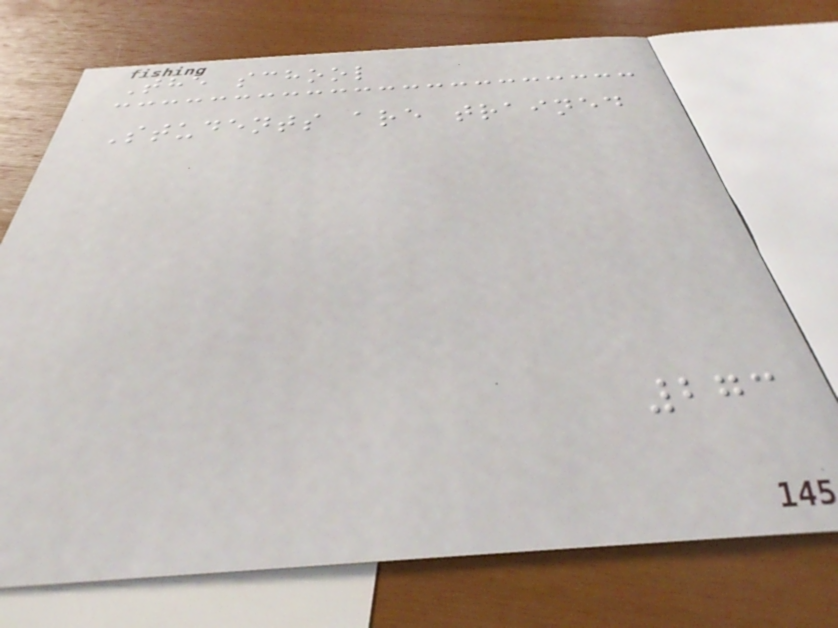The school
Students are trained
273
